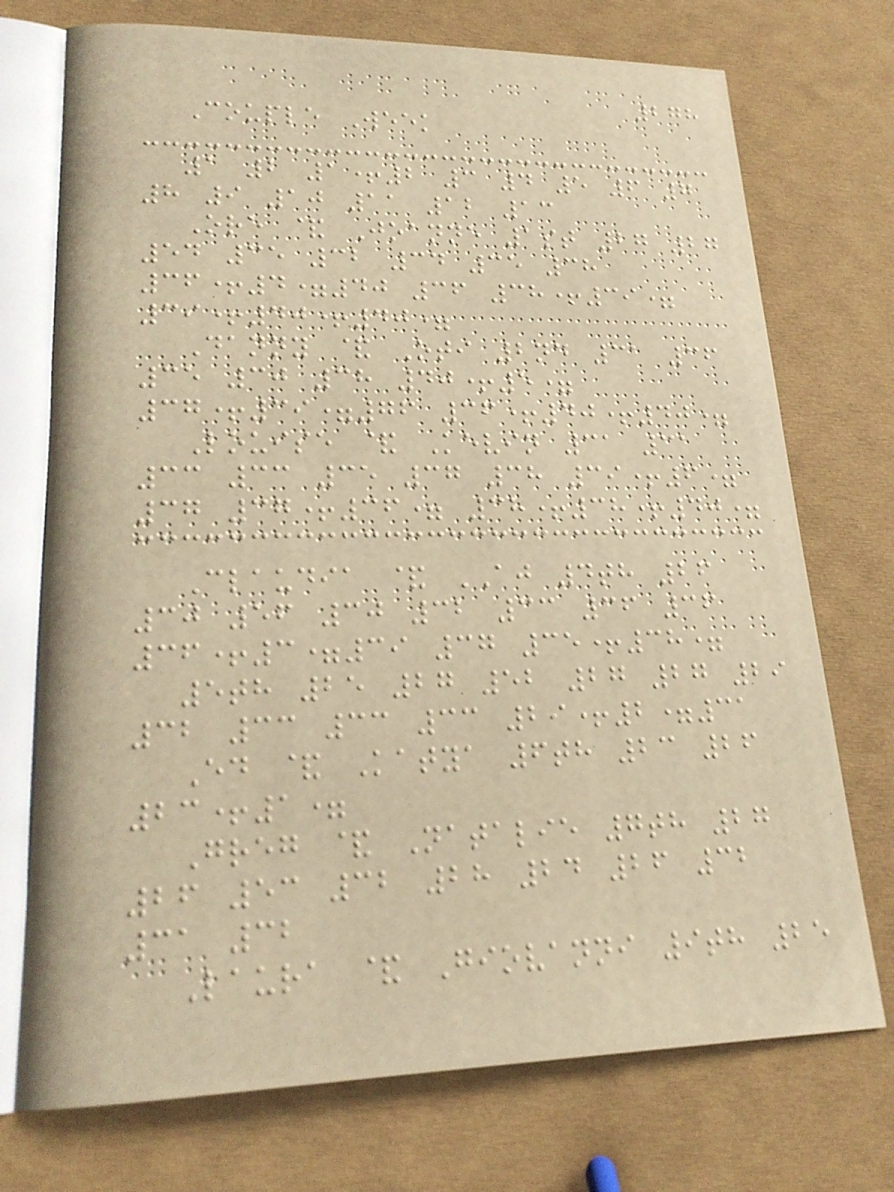278
Couple Week
1 2 1+2 3 4 5 6 7
8 9 10 11 12 13
Ore & Joanne 1st 27 27
54 35 32 34 35 38
36+4=40 36 38+39=
39+40+40=
Danny & Oti 2nd 31 36
35 30 38 40+5=
37+39=76 36+40+40=
Louise & Kevin 31 31
33 33 35 37 38 39+6=
37 37+36= 38+38+40=
Claudia & AJ 4th 26
30 56 30 32 33 36 36
36+3=39 37 35+38=
5th 25 27 52 27 27 29
32 33 33 33 29+2=31
Ed & Katya 6th 23 26
23+1=
Greg & Natalie 7th 27
26 53 32 28 24 26 32
31 32
Laura & Giovanni 9th 25
